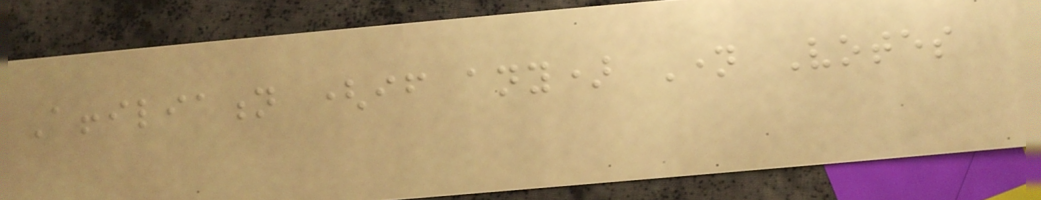Affiliation (if any) Name Votes
